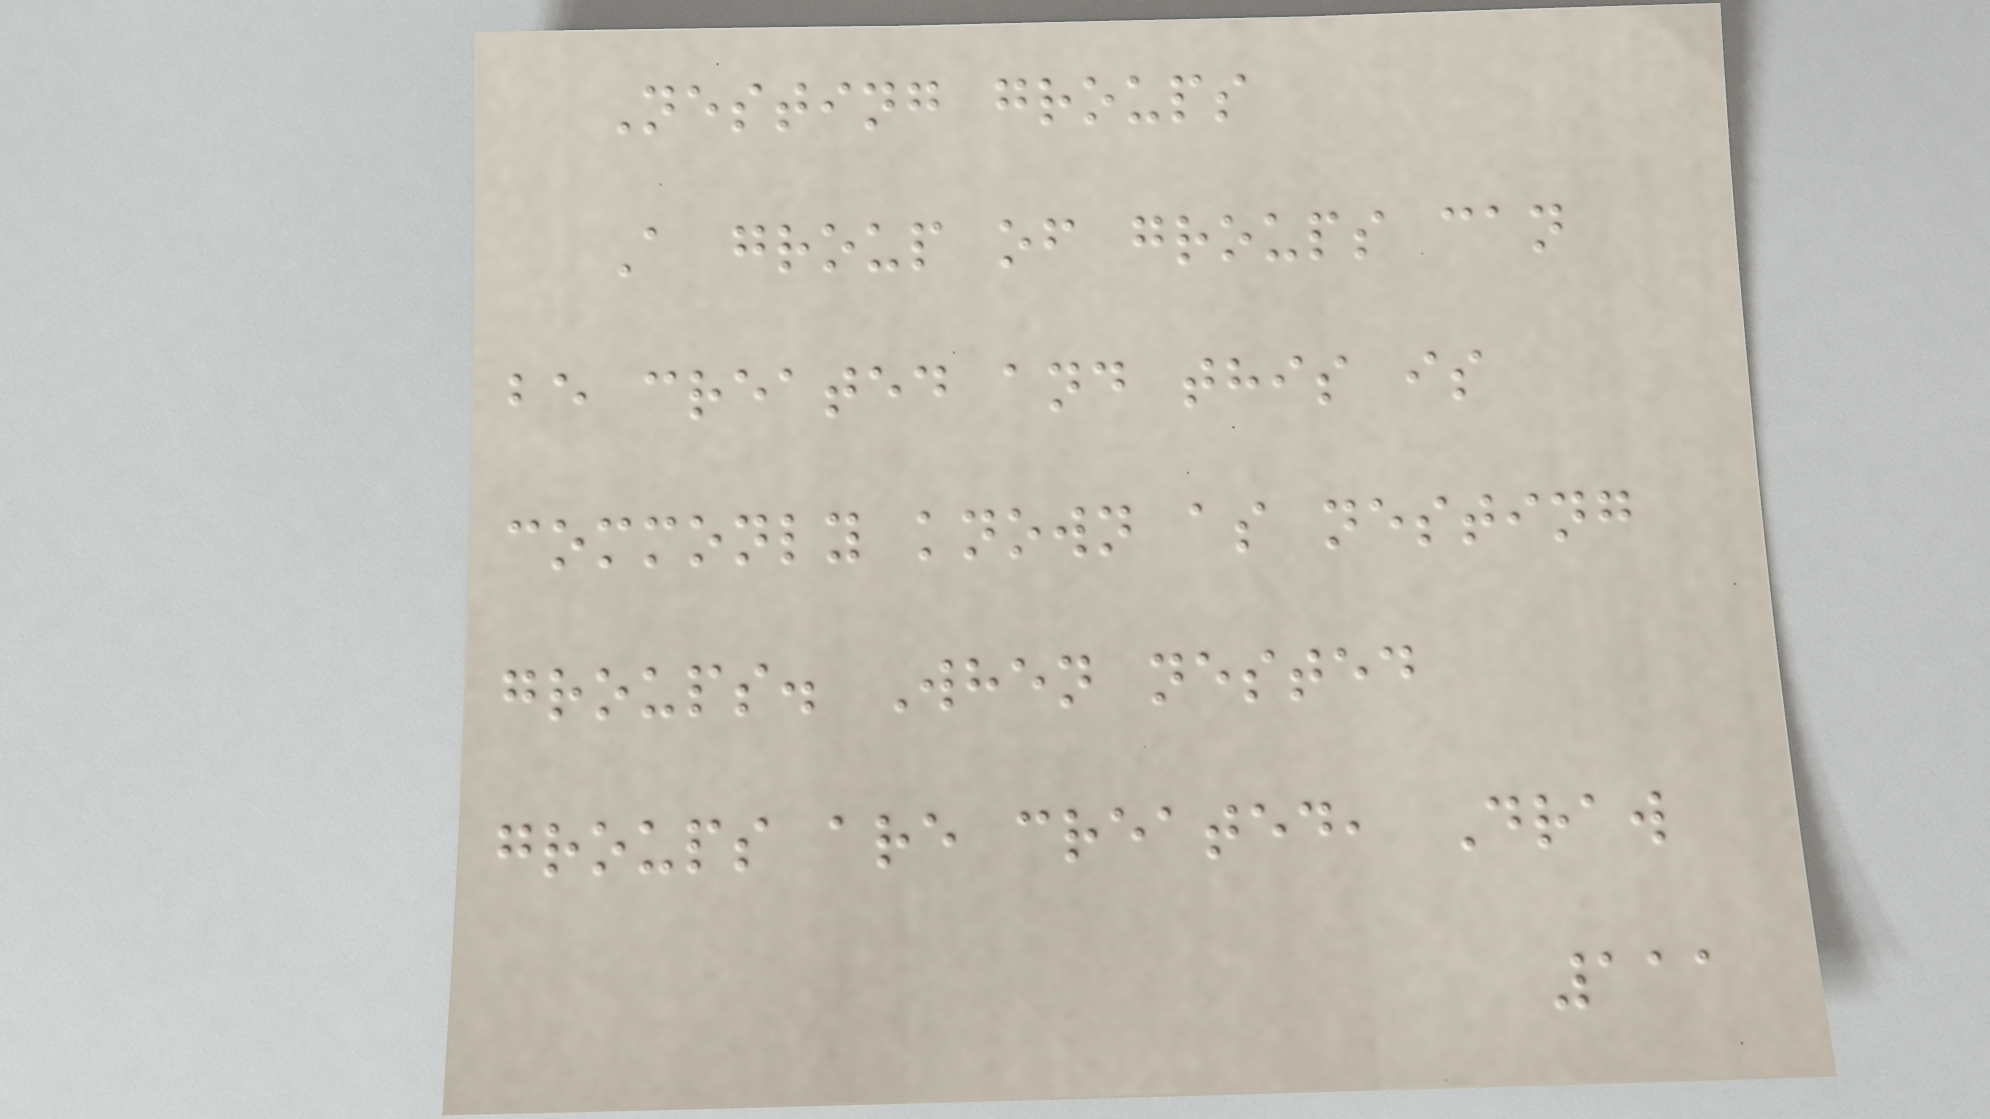Nesting groups
A group of groups can
be created and this is
commonly known as nesting
groups. When nested
groups are created, Draw
111
